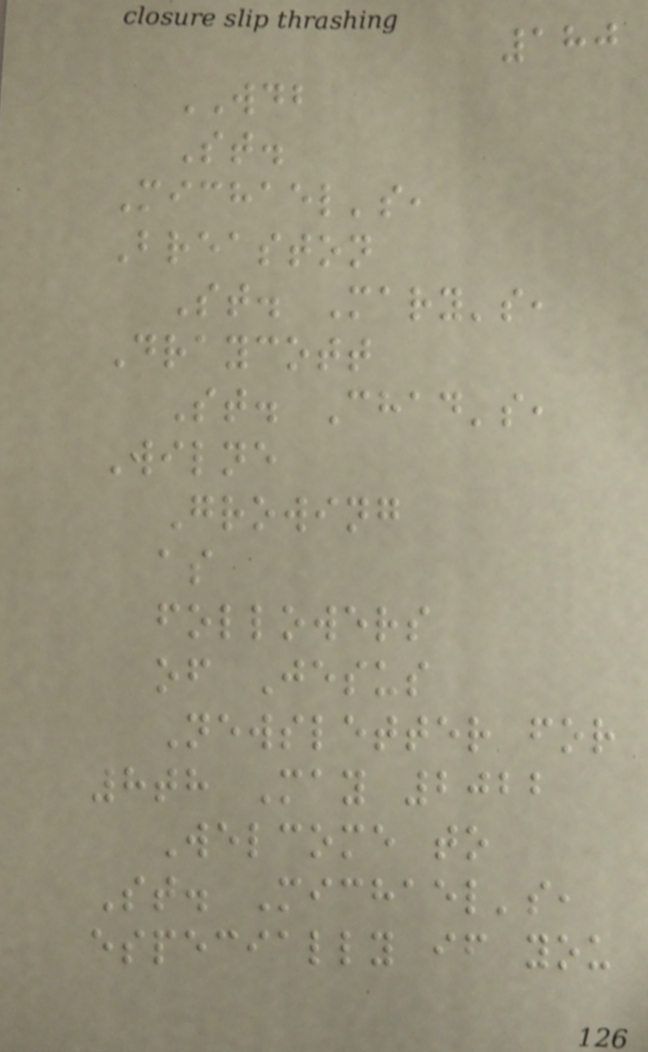180
WDB
St.
Michael's,
Breaston
St. Mary's,
Draycott
St. Chad's,
Wilne
Growing
as
followers
of Jesus
Newsletter for
8th May 2022
Welcome to
St. Michael's,
especially if you
